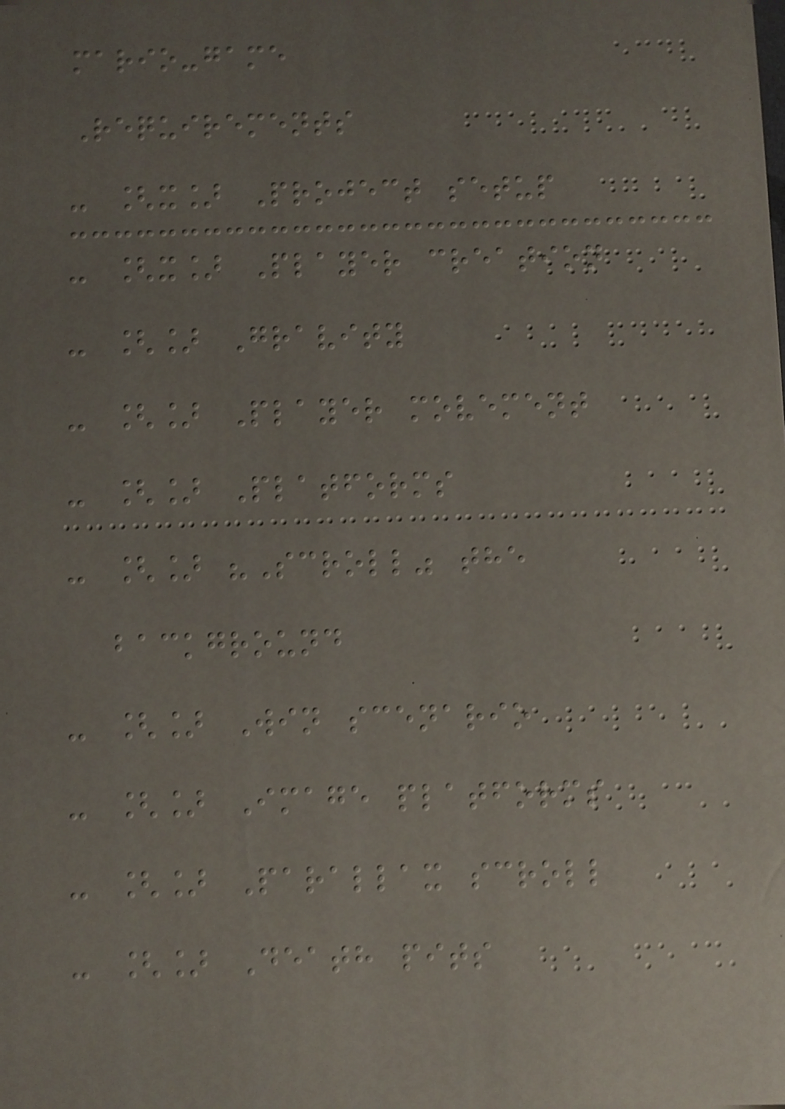mario-game
Requirements
- [x] Project setup
- [x] Player creation
- [] Gravity
- [] Player movement
- [] Platforms
- [] "Scroll" the
background
- [] Win scenario
- [] Image platforms
- [] Parallax scroll
- [] Death pits
